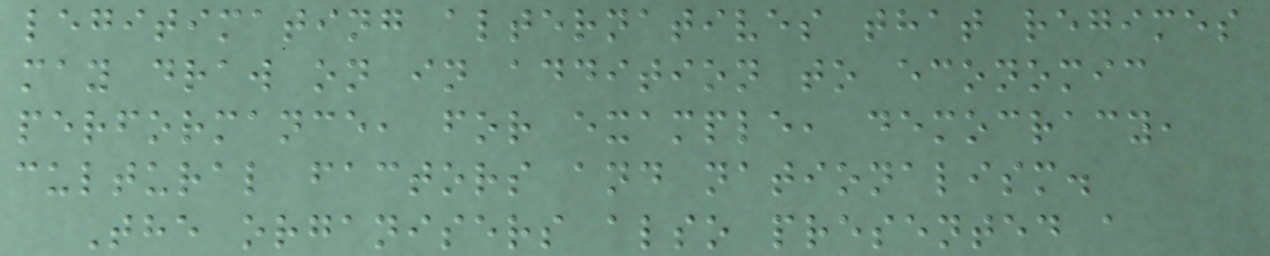legitimating alternatives that regimes
may draw on in addition to economic
performance, for example, democracy,
cultural factors and nationalism.
The organisers also presented a
